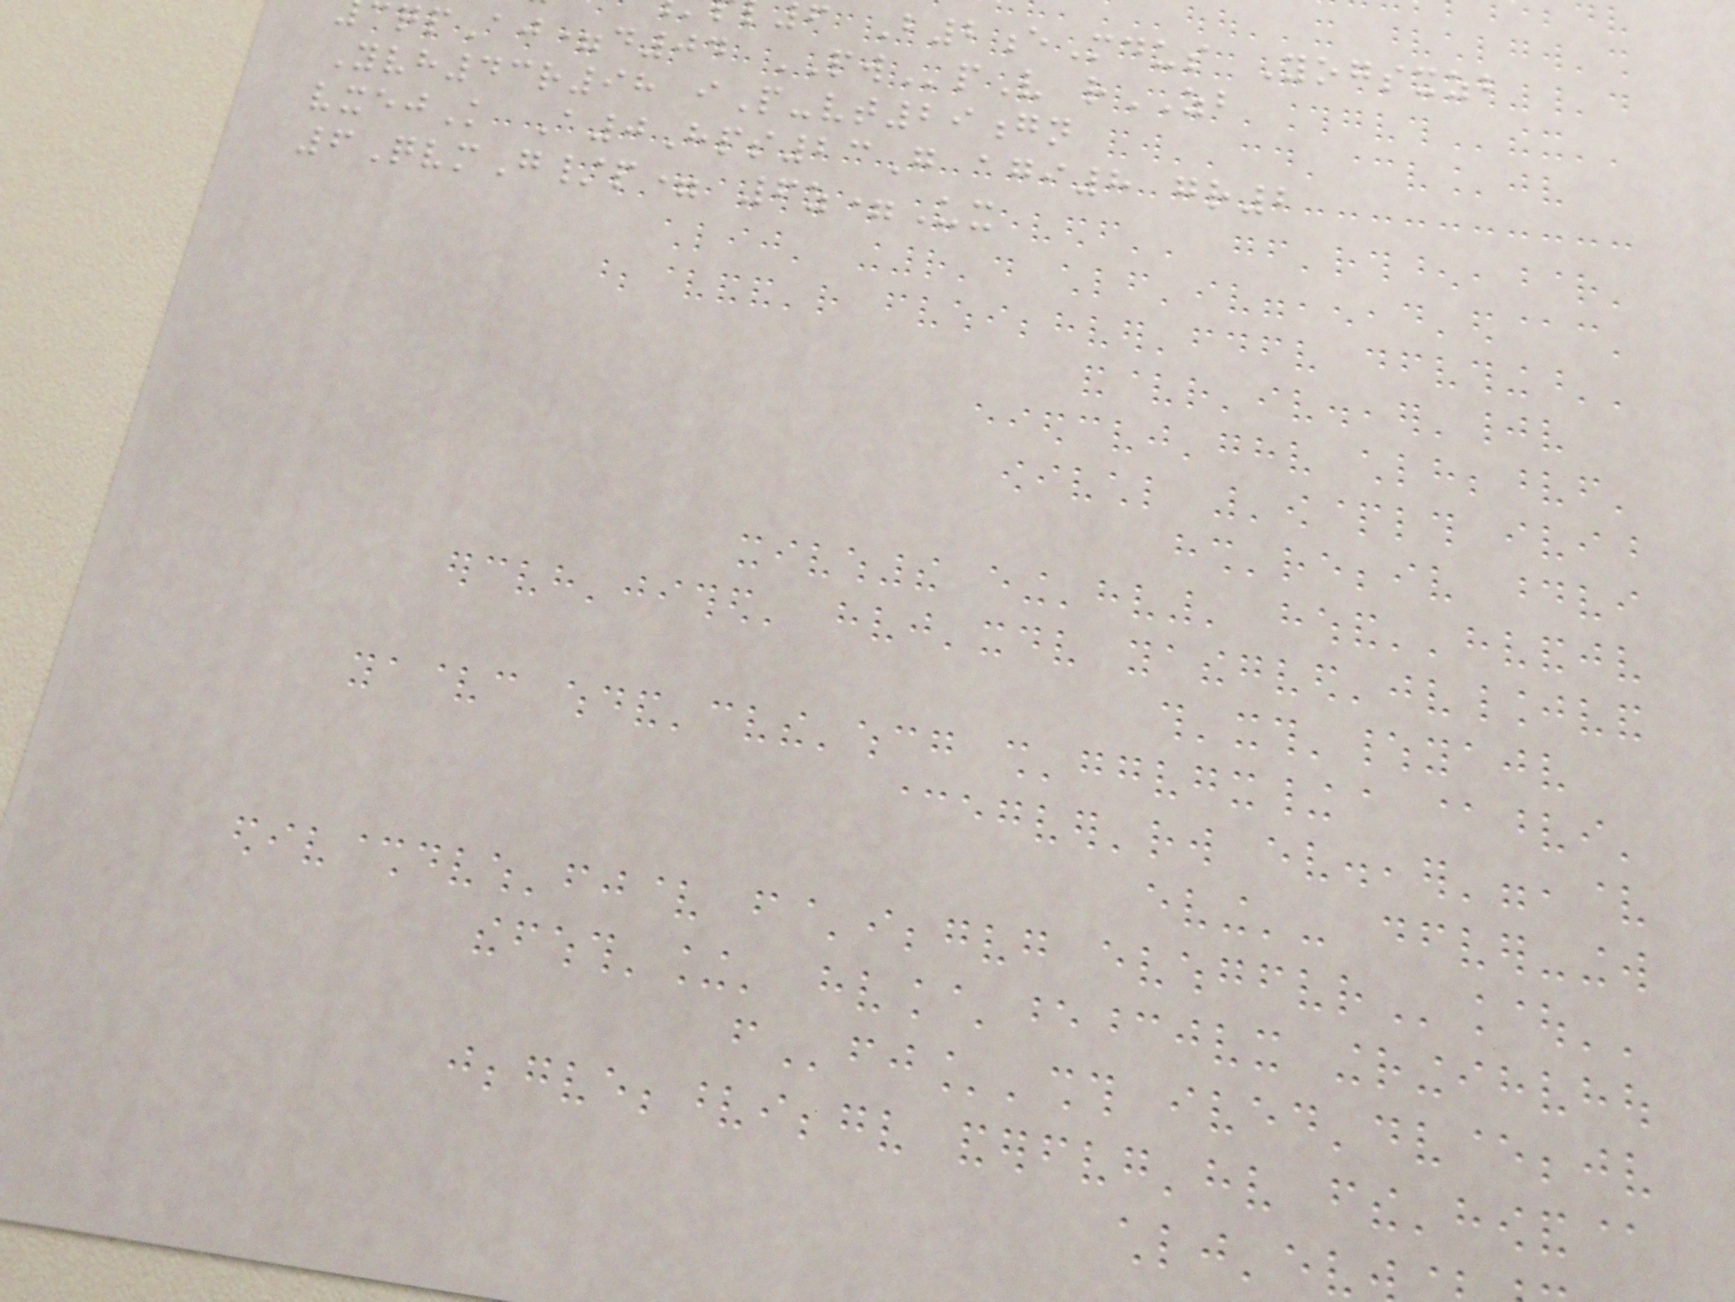f B2eMdus Yogsxzb
qpAj=d04 PWpV rZB
Yvh43r98 iP-vt29gn
vxejK A0Hps23G agi8 gr2
6QvmG/p= 6z=Ux
